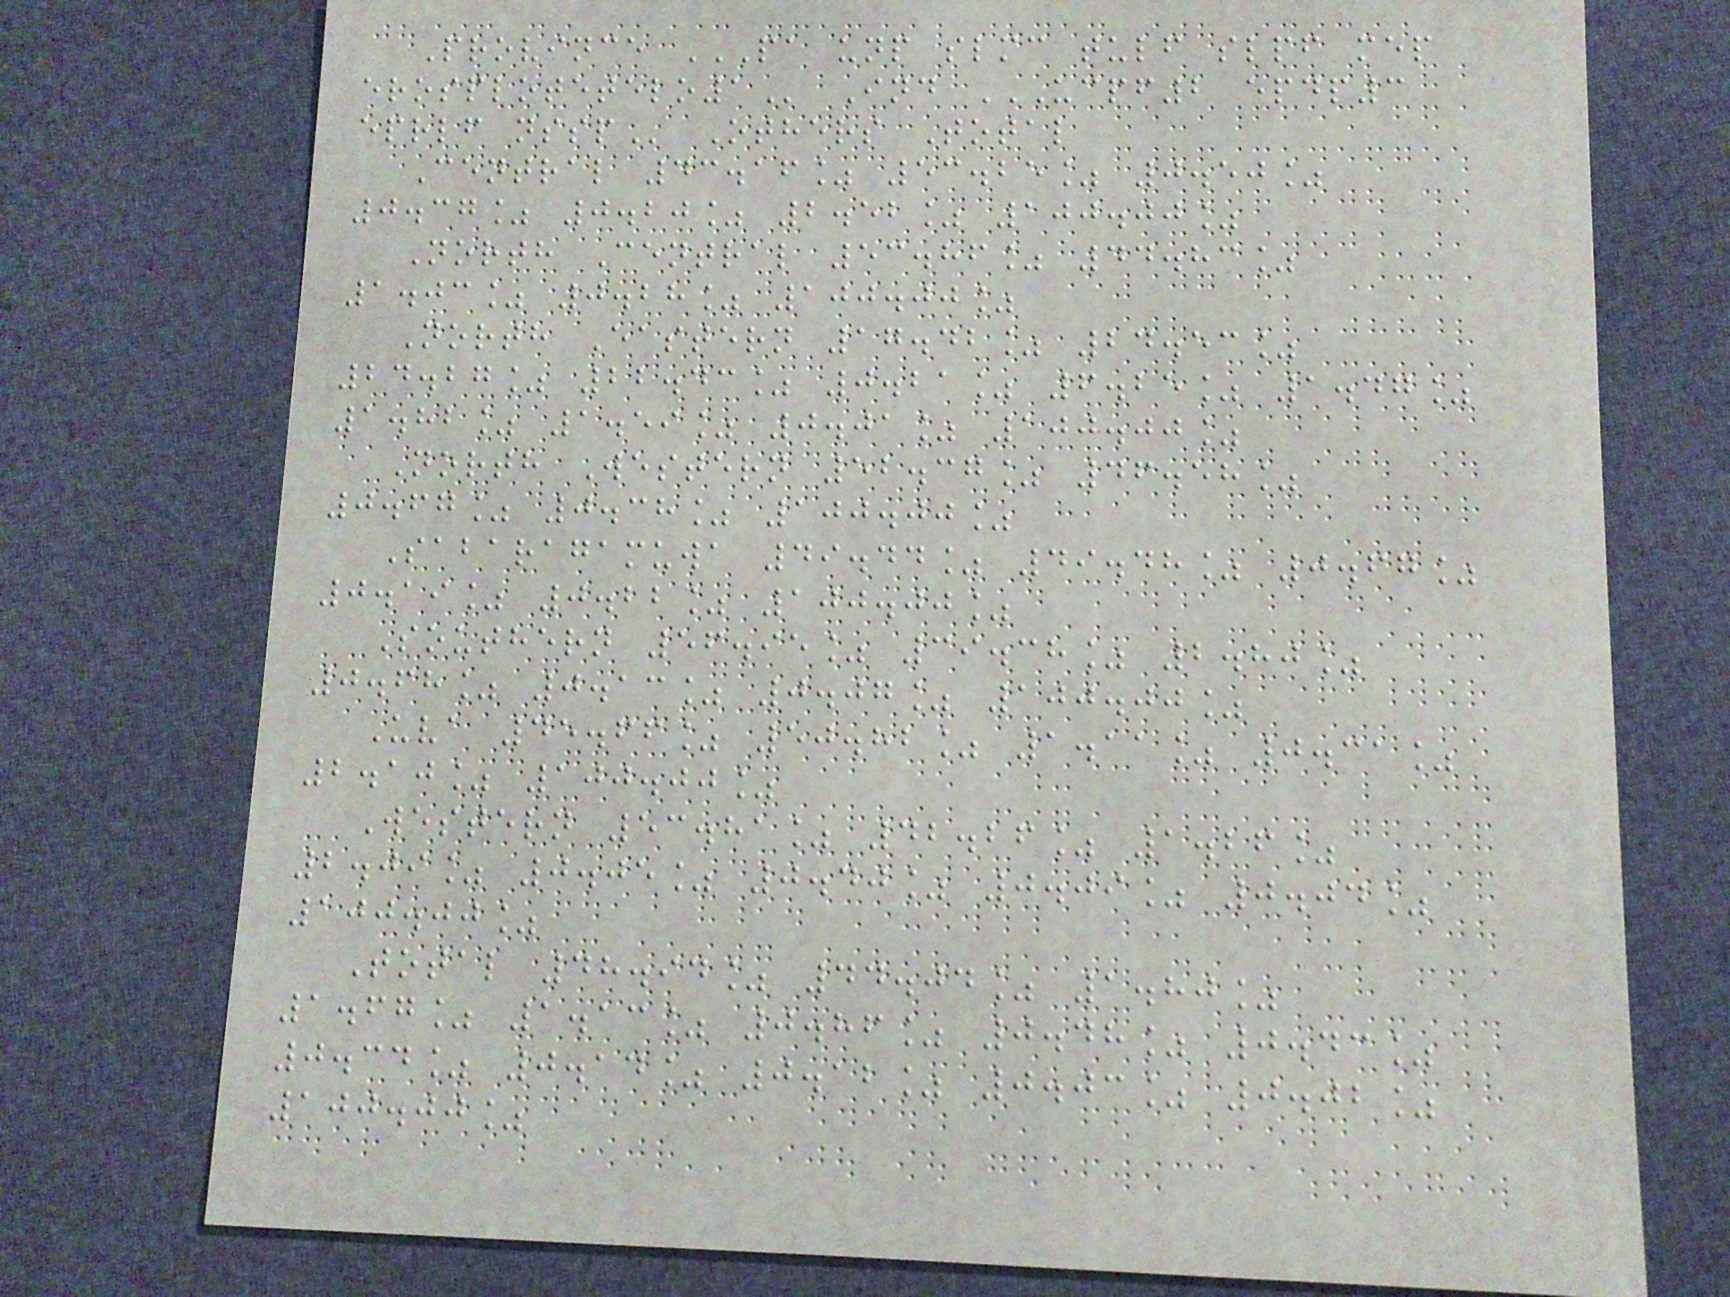Province PA UNP SLMC TULF SLPF MEP
EROSPLOTETELO1 Ind UCPF2 EPDP3
EPRLF NSSP Others Total
Central 43.16% 53.25% 0.50%
0.37% 0.20% 2.52% 100.00%
North Central 53.86% 44.83%
1.03% 0.28% 100.00%
North Eastern 17.42% 24.53%
24.27% 22.43% 0.21% 6.25% 1.47%
1.82% 1.59% 0.01% 100.00%
North Western 52.37% 46.58%
0.67% 0.38% 100.00%
Sabaragamuwa 49.44% 49.48% 0.67%
0.19% 0.22% 100.00%
Southern 56.95% 39.38% 2.80%
0.68% 0.13% 0.07% 100.00%
Uva 45.66% 50.82% 1.11% 0.31%
2.10% 100.00%
Western 53.81% 42.26% 1.26%
2.09% 0.05% 0.40% 0.09% 0.04%
100.00%
Total 48.94% 44.04% 1.80%
1.67% 1.13% 0.86% 0.48% 0.43%
0.34% 0.14% 0.12% 0.03% 0.02%
100.00%
